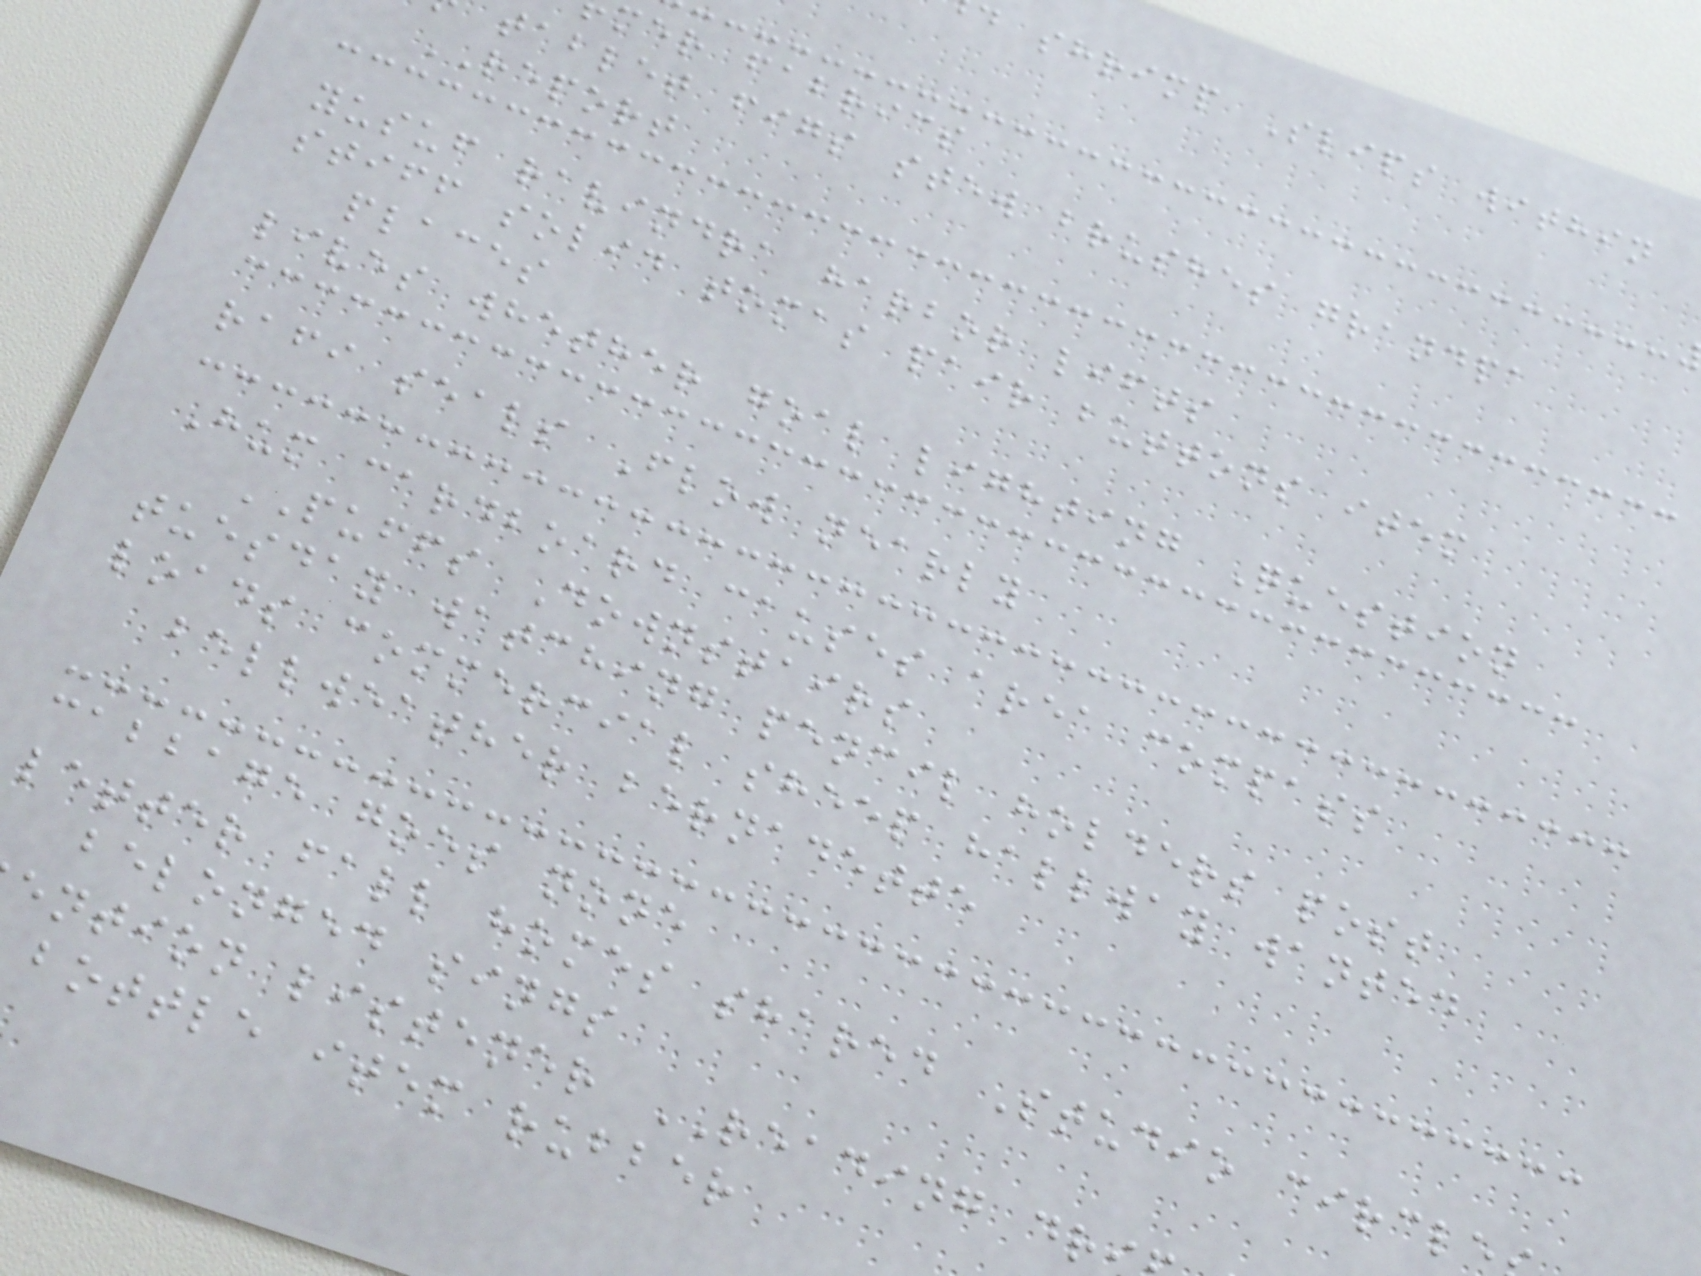d shrimp Slips within
mer fabrics
tablet figs stew brushes grandpa
REPORT
yusuf ravindra harbor lifts
stiff solid tomas pair buttons item
places
lives whether goal lighting Question
rafi seals Flow nearly
Hum cardboard causes area compass
PUFFS Downstairs
tuesday watching pencil holders post
loads commercial sheep hallway wanted
bellweather bernadette
cabbage goes none
letter fall homes shared Studio circle
belonged sings
ention listener READING dr
bottle item rubber
